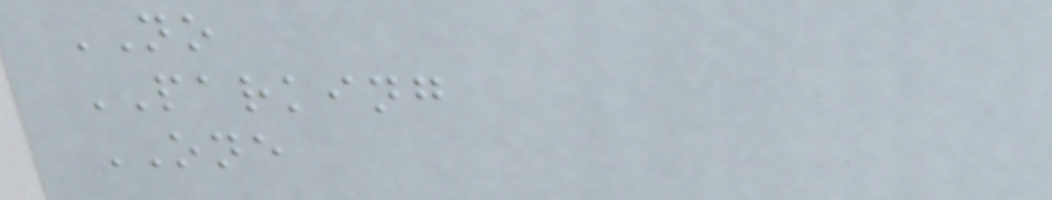NO
PARKING
ONE
